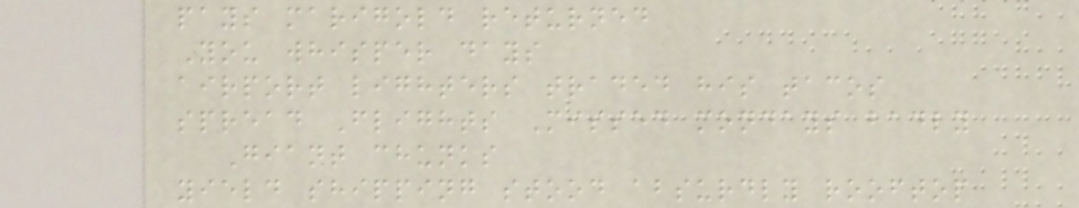pays marigold returned
You whisper days
airport lighters traded his tacos
spread Flights Missed mondays badly
Giant chunks
yield shipping stood absurdly rooftop
